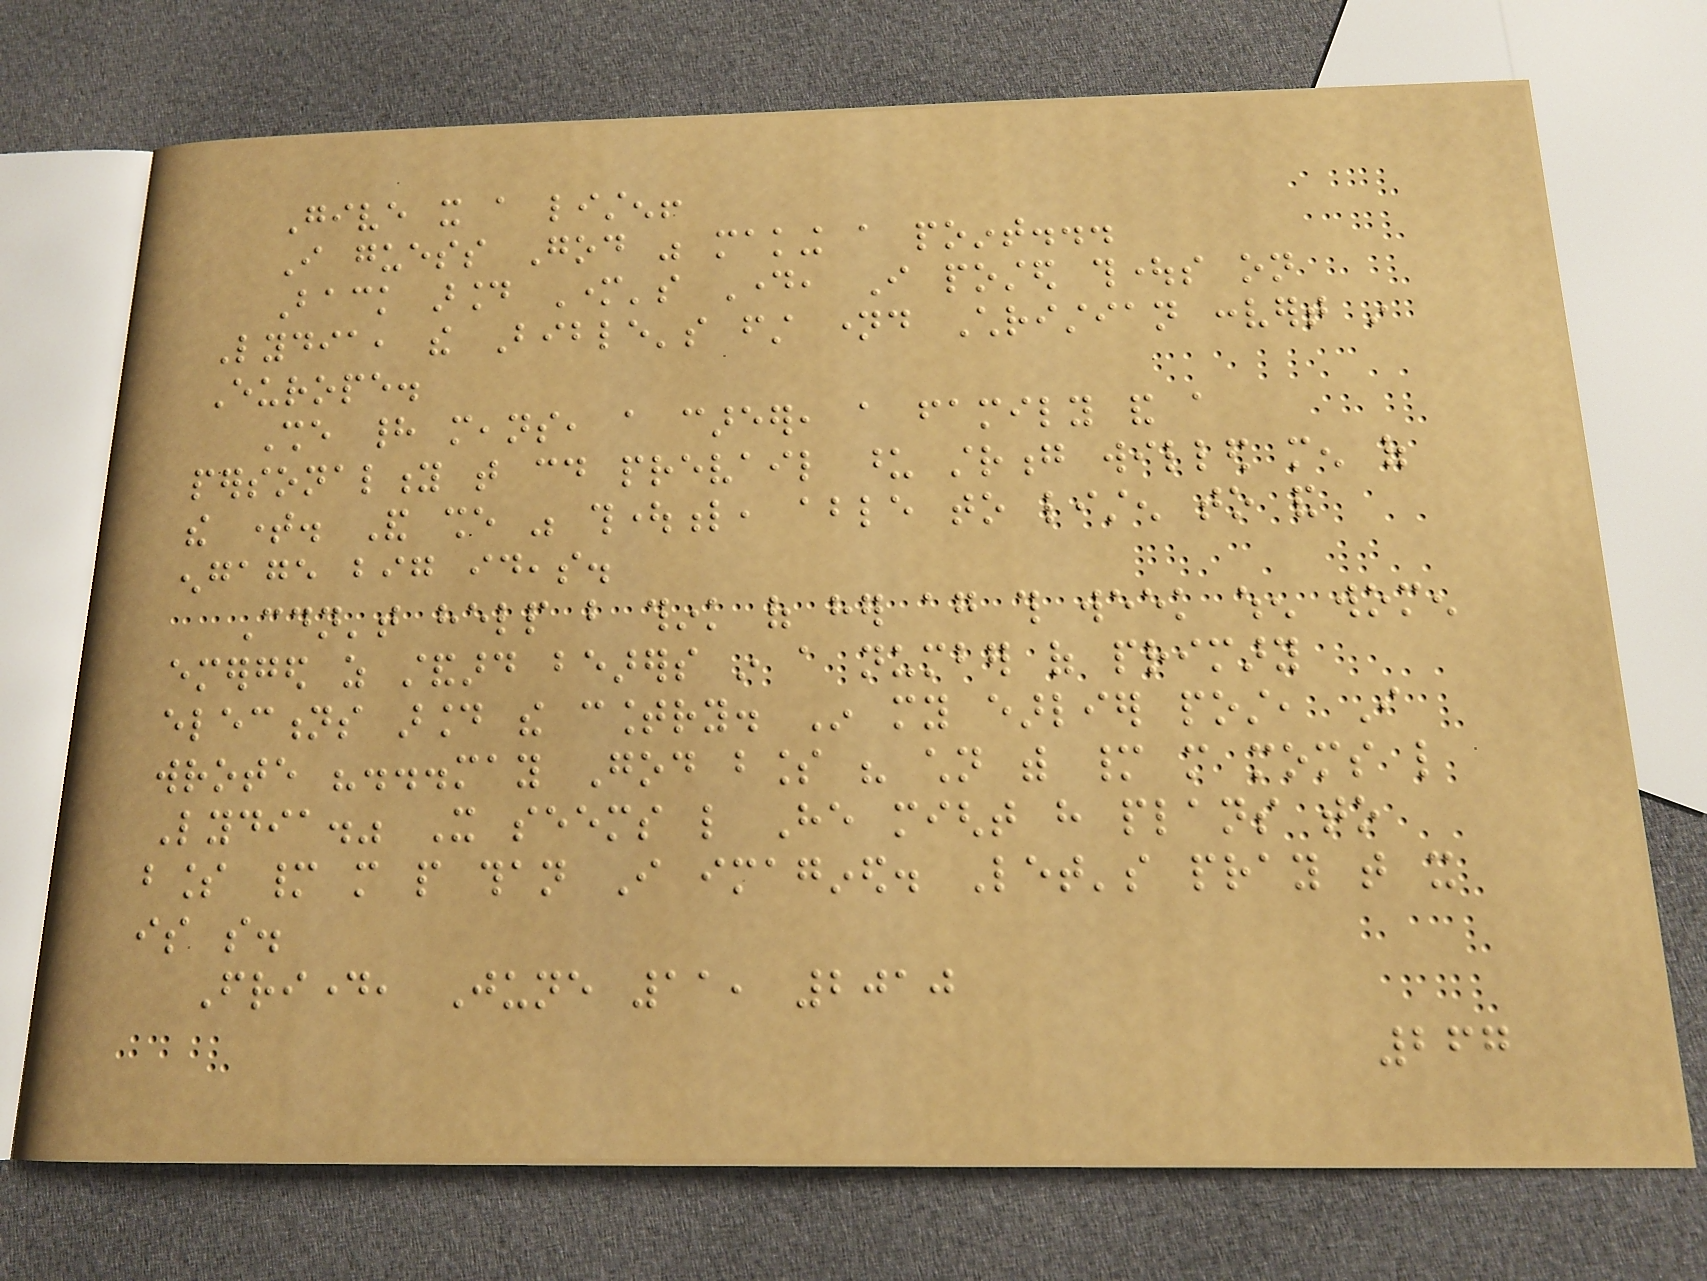Give it a listen!
I guess God was making a point...
Back around Mother's Day, I posted thoughts on
Lydia, the Bible's first named Christian convert in
Europe.
She had means, a career, a family and a
personality that could prevail upon strong willed men of
the time. And she was thoughtful, able to listen to and
engage big ideas.
Couldn't help but think of her again this week when women
emerged as standard bearers in a number of primary
elections around the country. In my earlier post, I
wrote "...may God bless his children with many more moms like
Lydia." It seems like He might have plans to
bless many more people than I imagined. Let's pray that it
is so.
Friday, June 11, 2010
267
